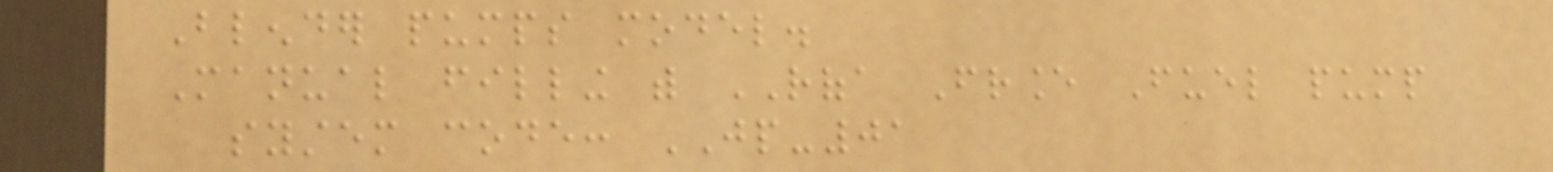Blender pumps model.
Manual filling with ROFA France Fuel pump
system code: JP-01
